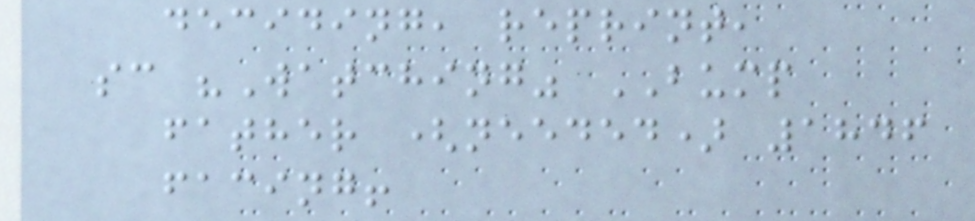deciding, reprint,
sc "Watching" BUMP
father (needed) 1846
facing!
